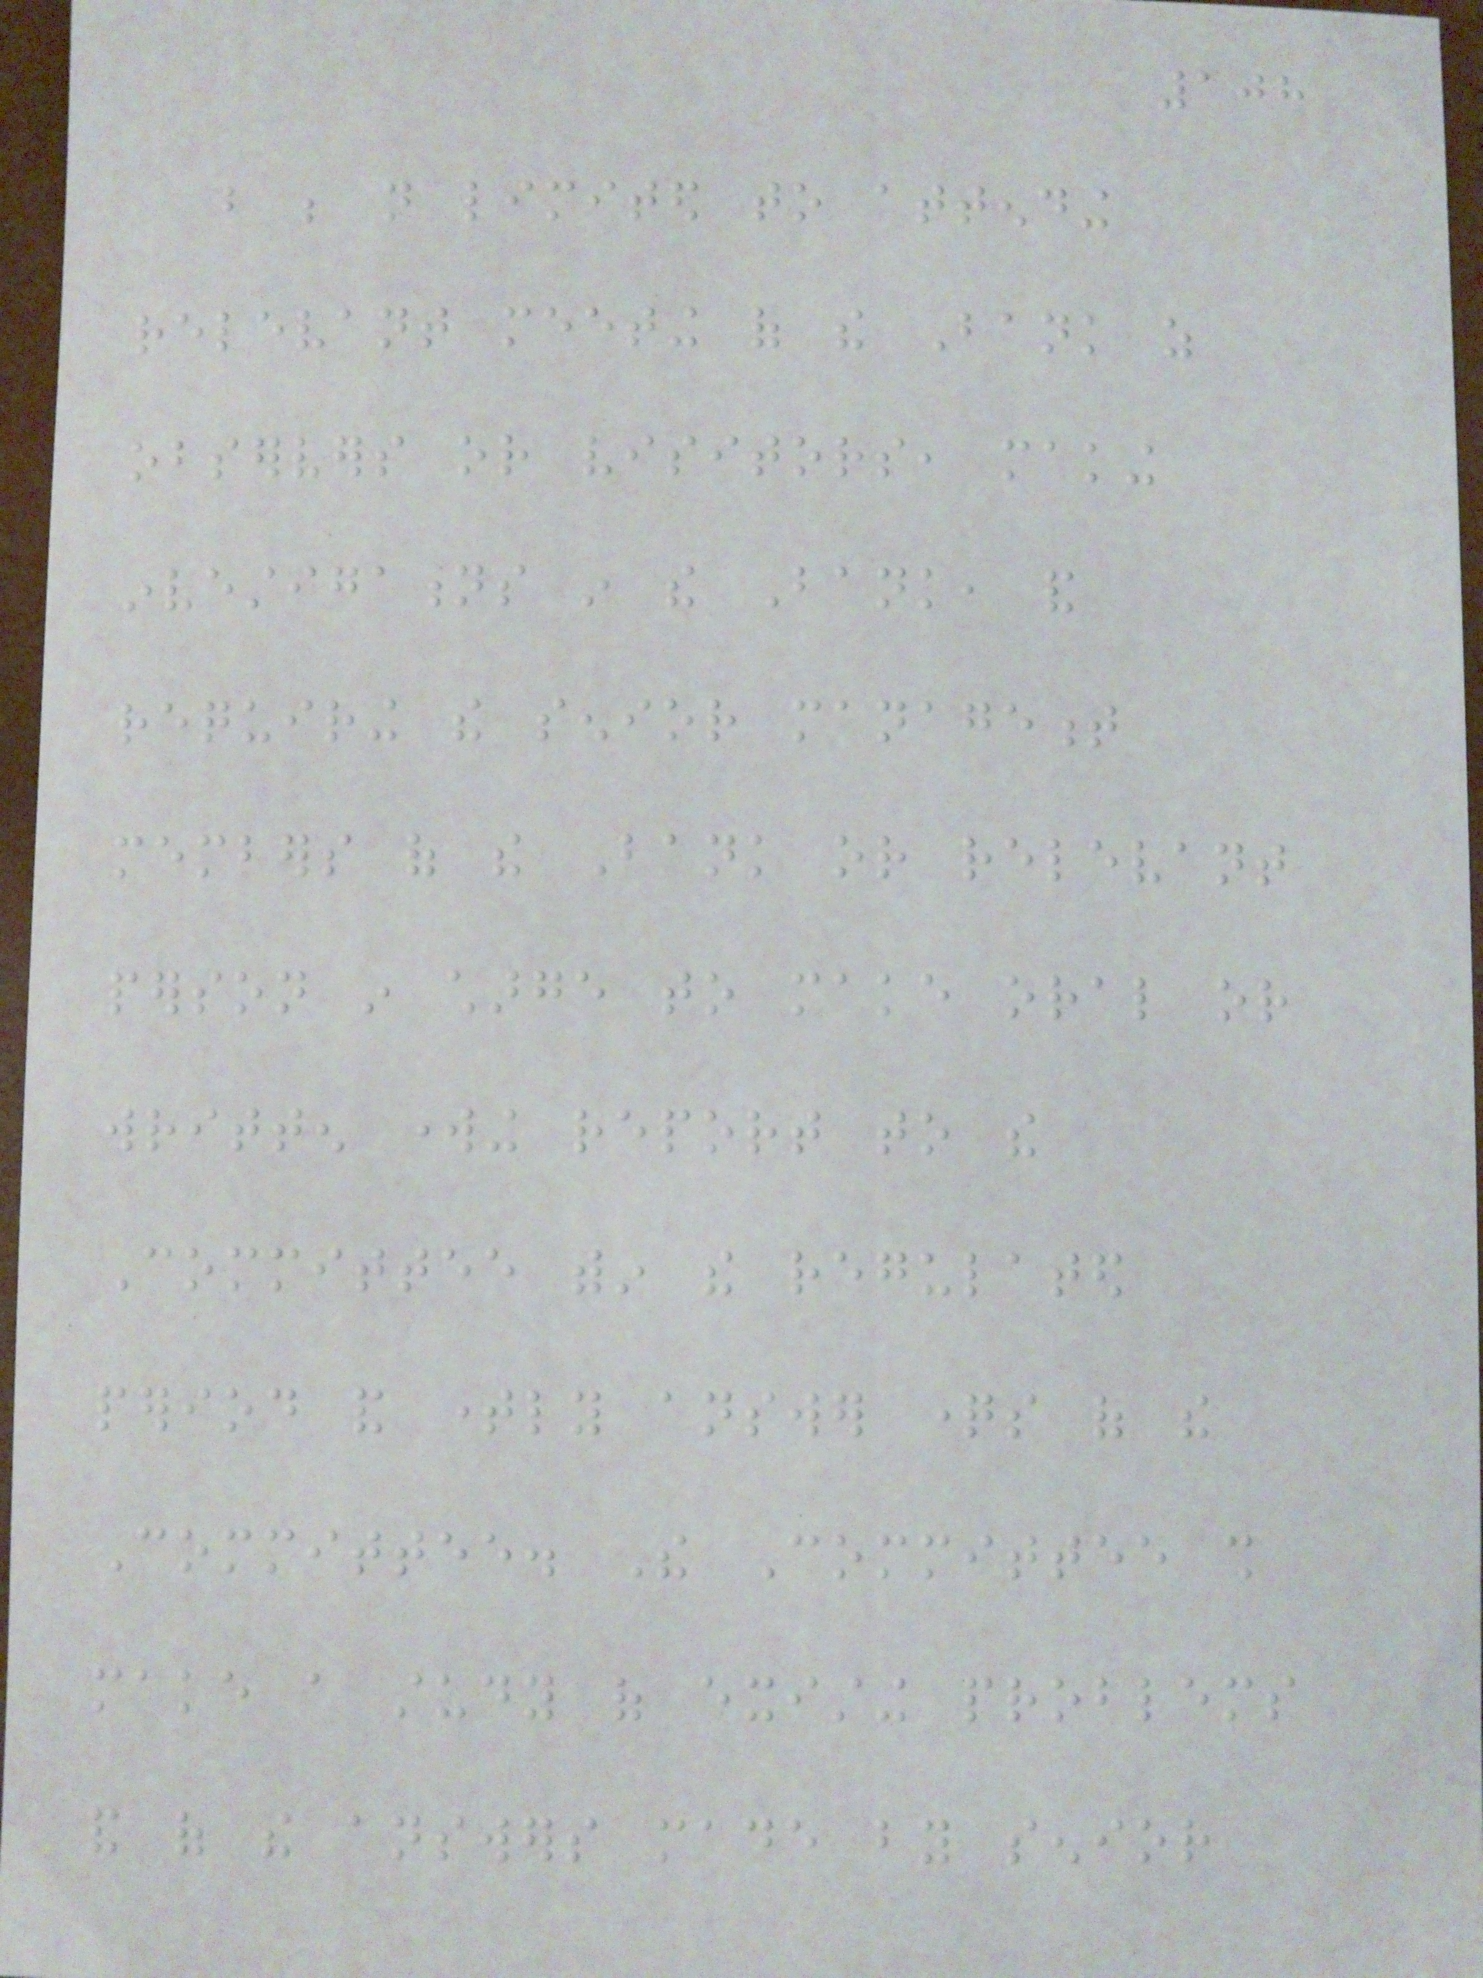108
but be not limited to attending
relevant meeting of the Bank as
observers or visitors, making
investigations in the Bank, and
requiring the senior management
members of the Bank or relevant
person in charge to make oral or
written working report to the
Committee within the regulated
period and timely answer questions of the
Committee. The Committee shall
make a study of existing problems
and of the answers made by senior
